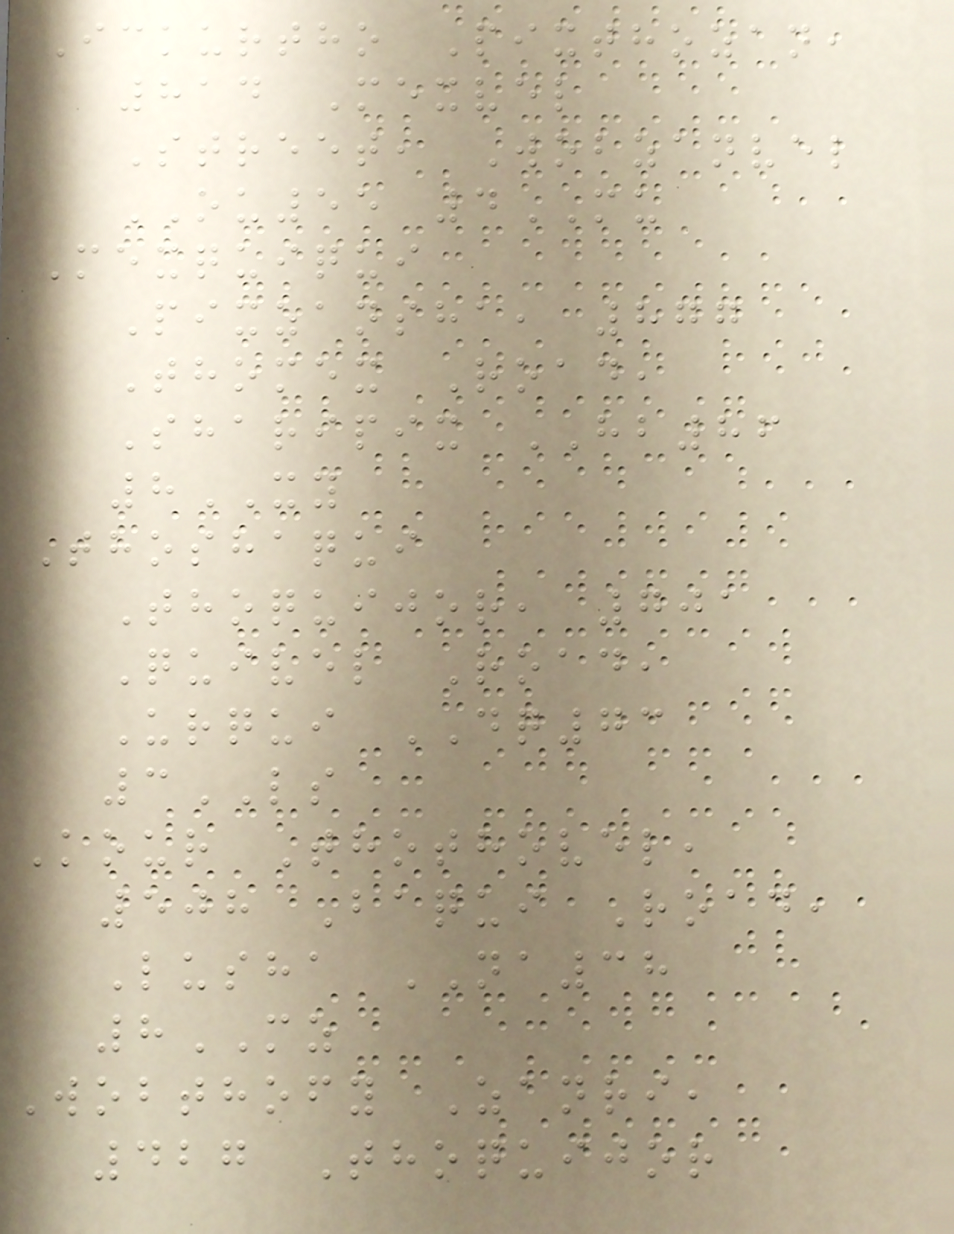Ickurtho Pixthozan,
814 Mexvel
Street, Wobzanvel
OU55 4MU
Mexquiqui
Pixzansha, 877
Thomex Road,
Sharipix HB86
8XY
Thoshaqui
Thoquijor, 701
Quivel Road,
Urqui DQ73
3LS
Kour Thothovel,
508 Baqui Road,
Lusha NA38
8MZ
Wobthofy Zanri,
427 Thoquijor
